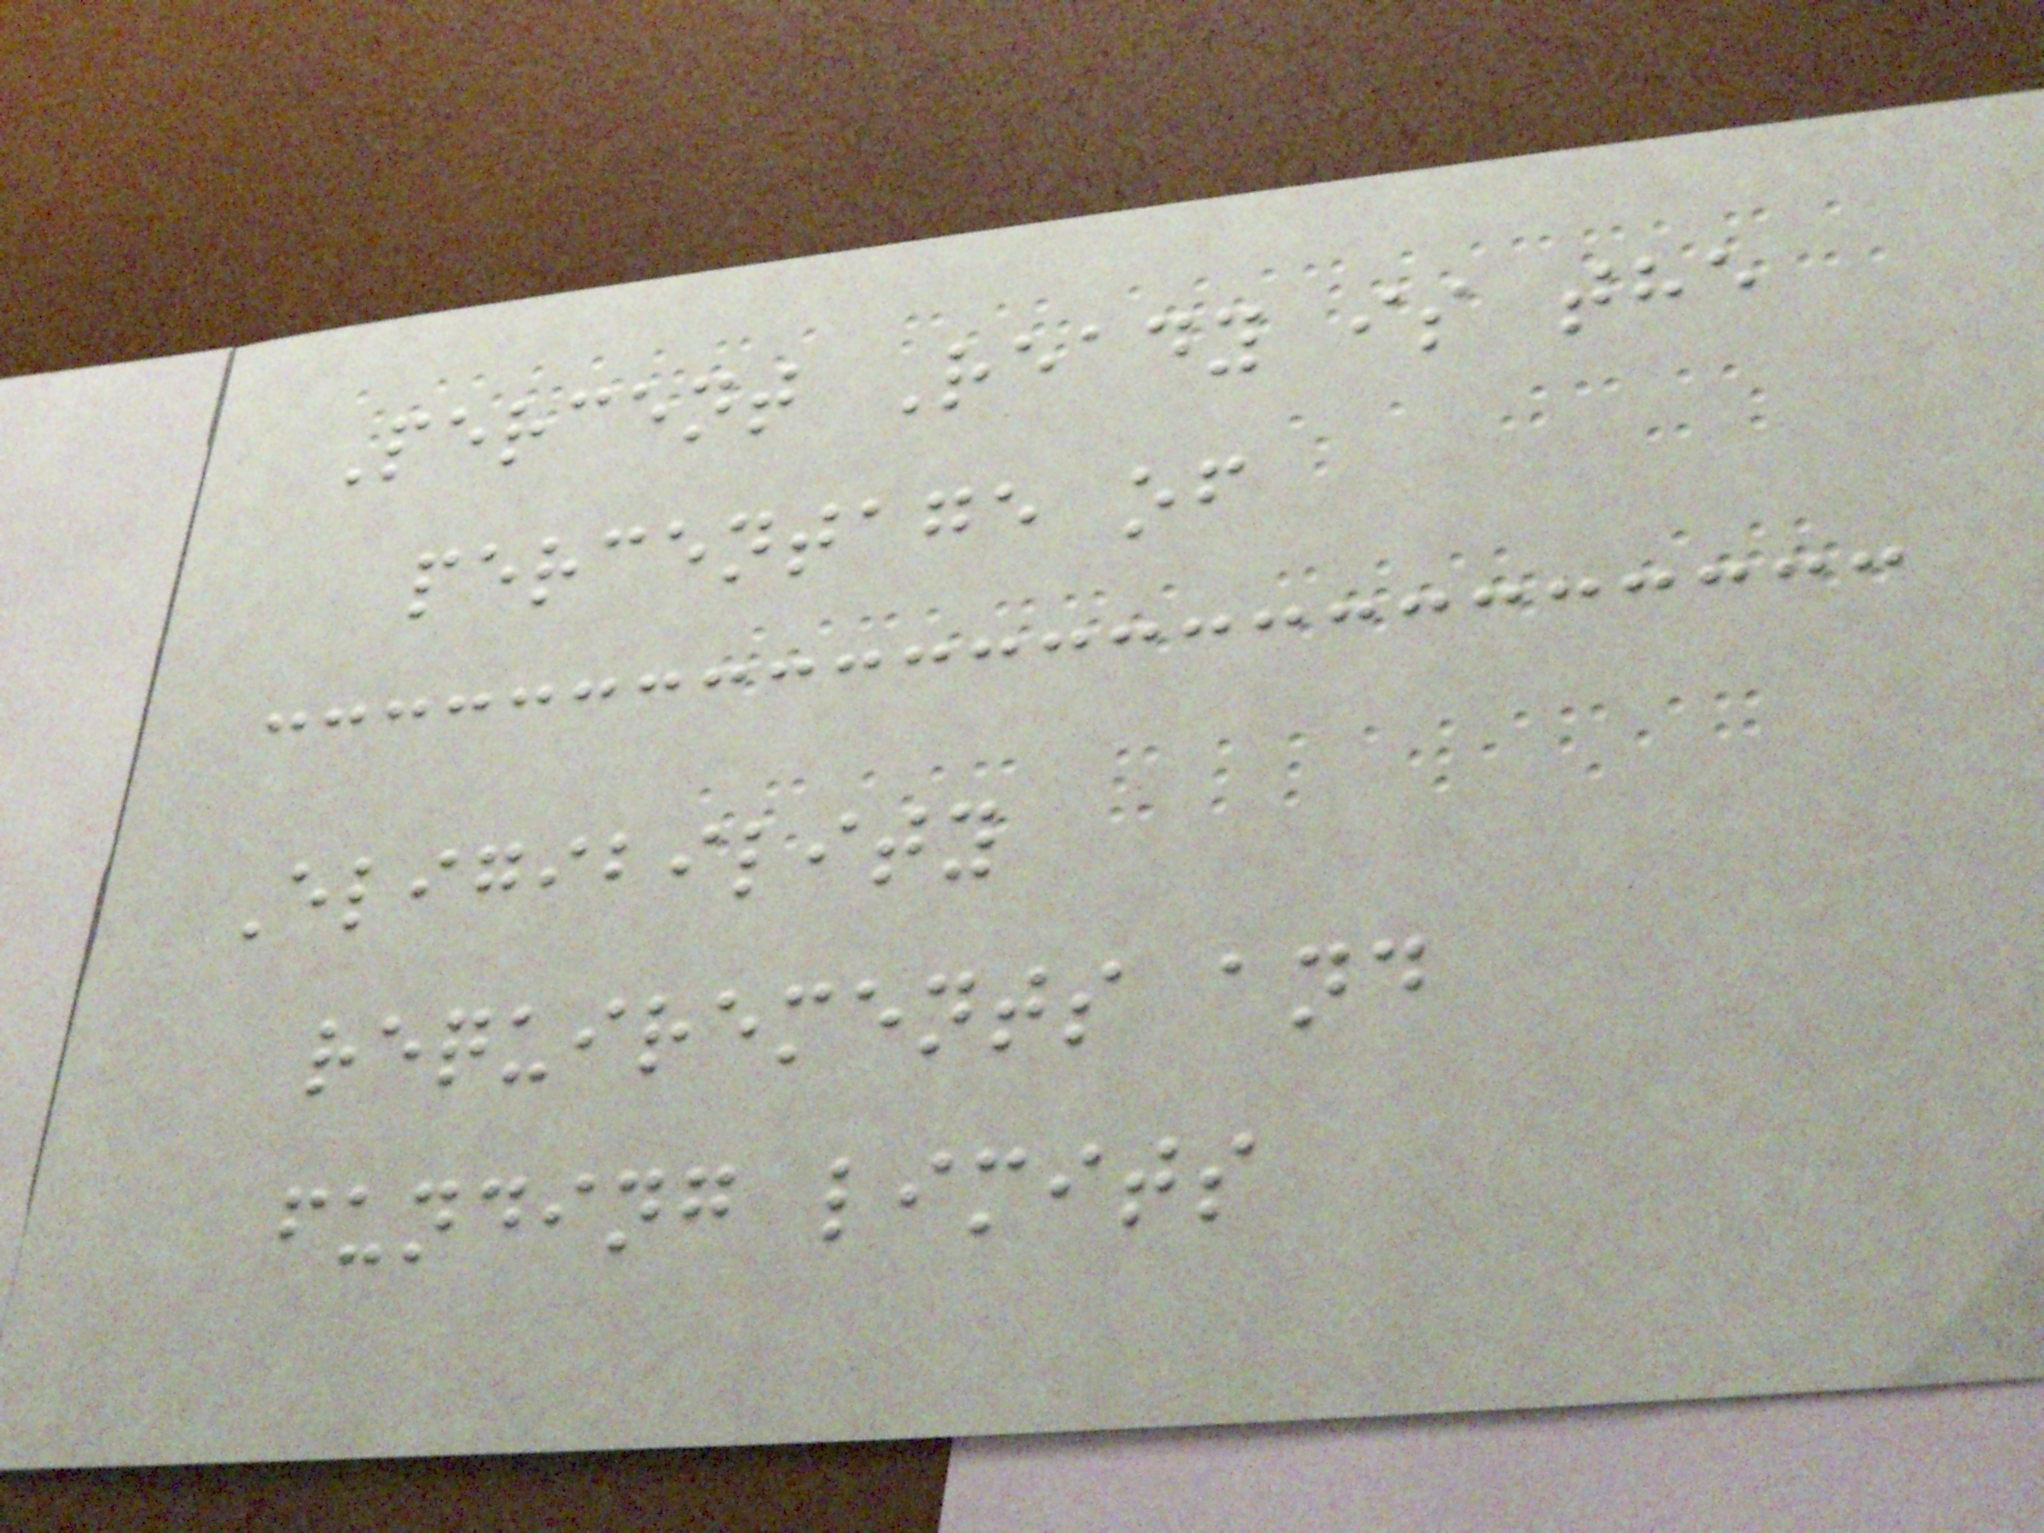Percent Ready is the
percentage of
Eligibility
requirements and
funding limits
